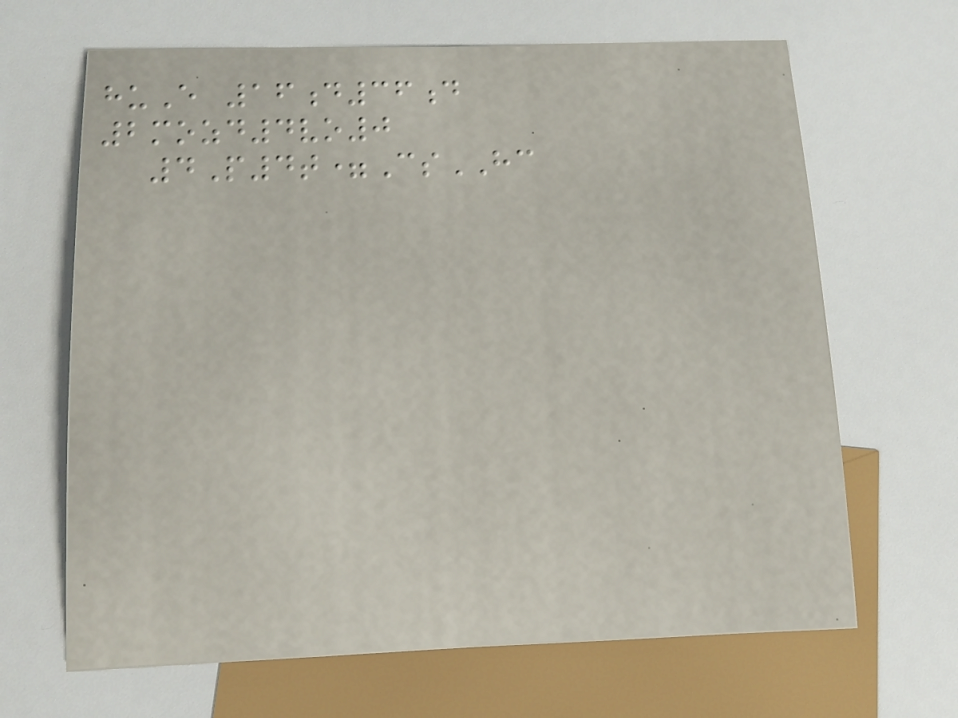huE 16d36d
2mozd4vo0
4P4t=CsHC
